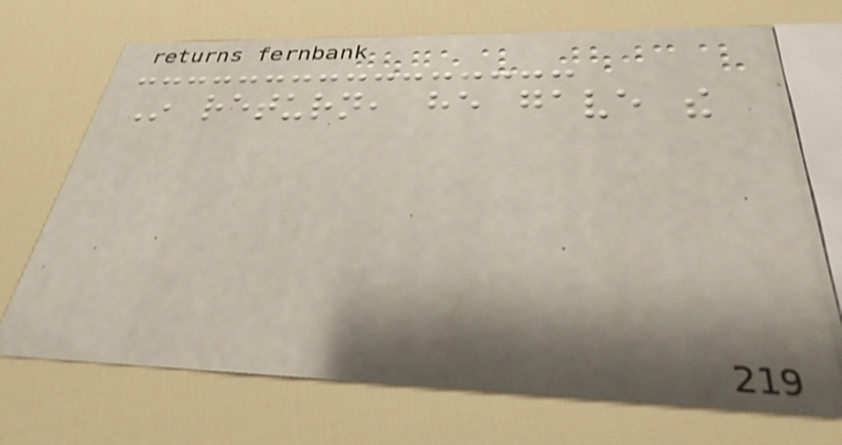In return, he gave the
